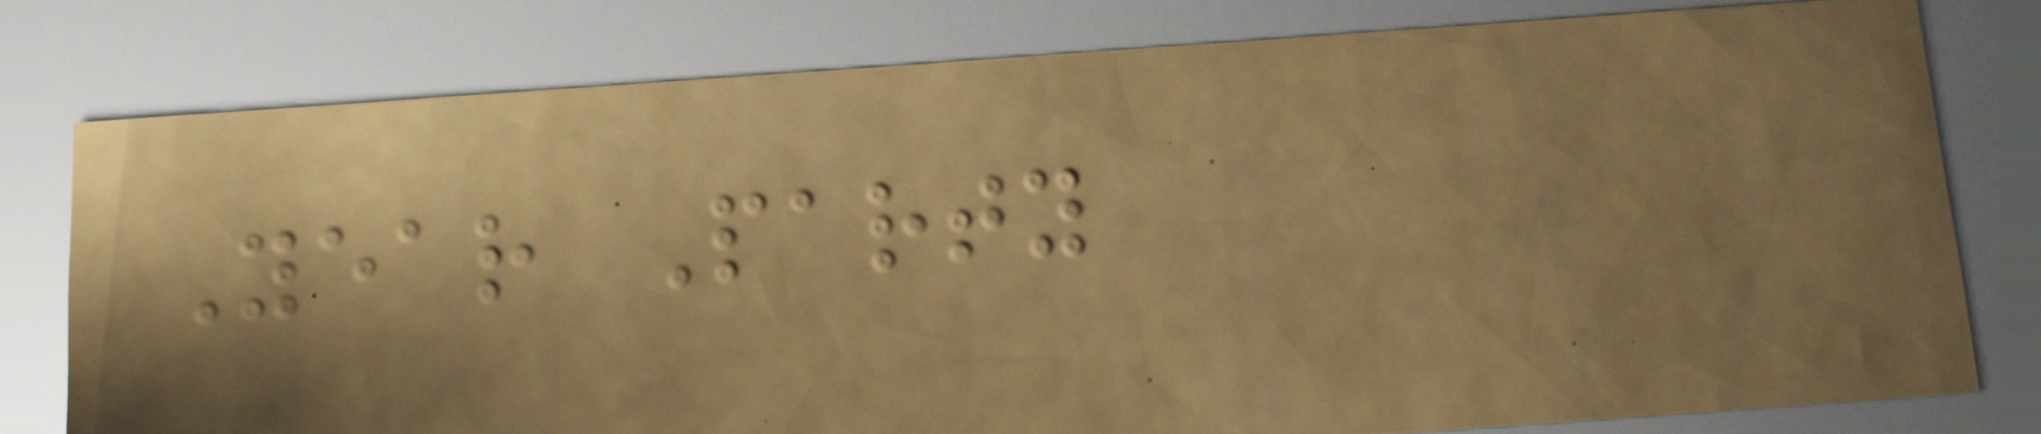Year Party
